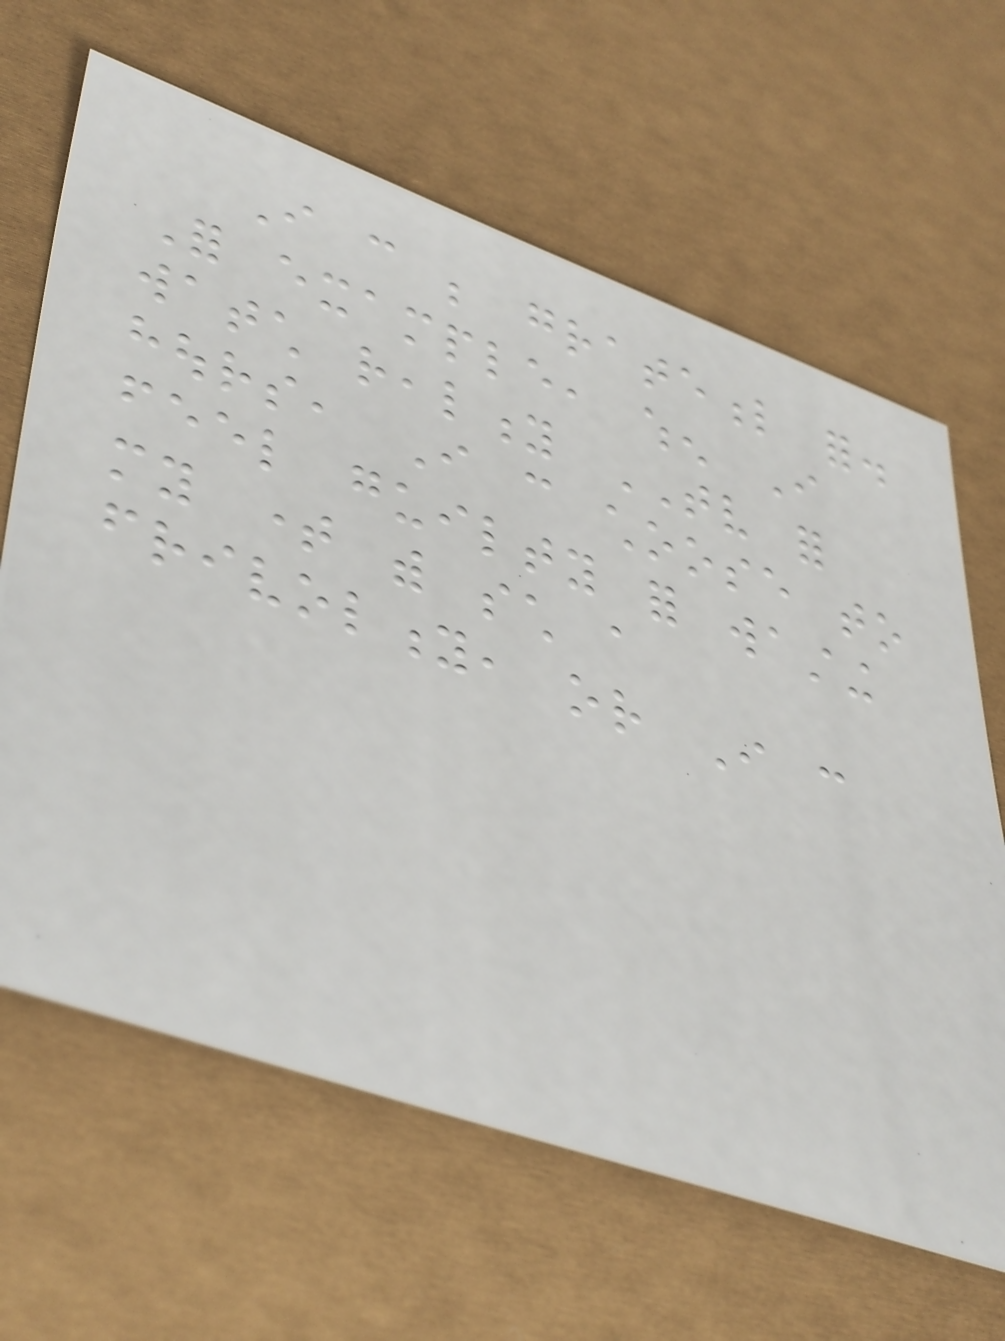I can be grateful for.
For example, when I
watch reality TV for
hours, I can choose to
feel guilty for wasting
my time with such a
frivolity, or I can
